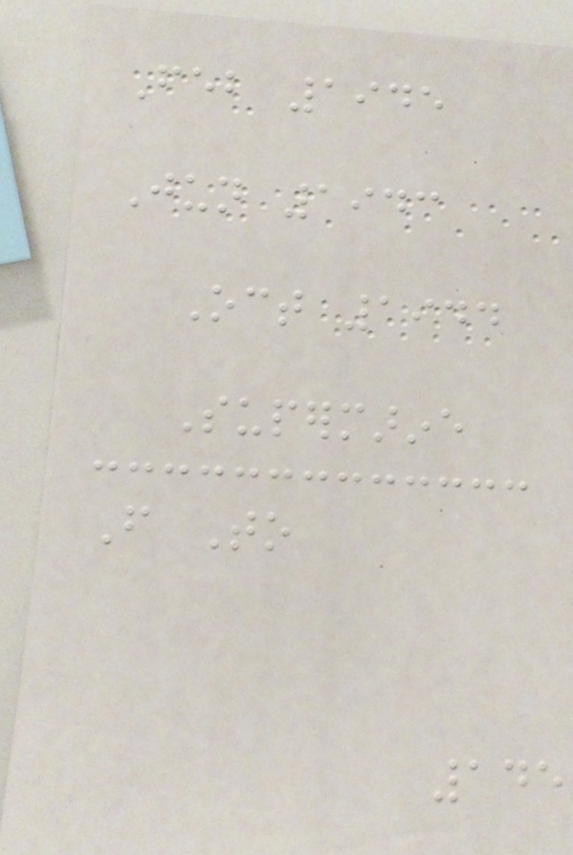Feb 1945
Jun 1943
Oct 1944
Supermarine
From To
145
